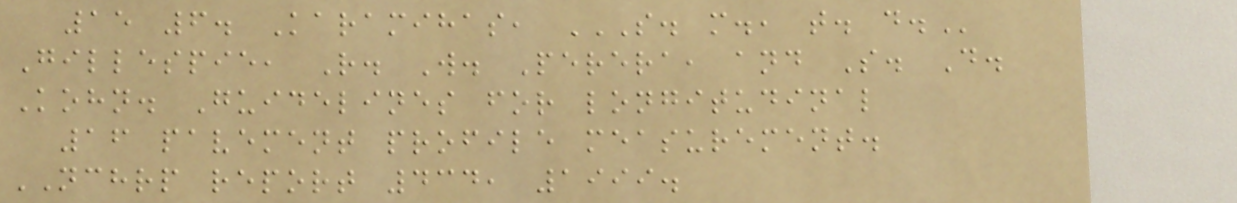15 6. Karamihas, S. M., T. D.
Gillespie, R. W. Perera, and S. D.
Kohn. Guidelines for longitudinal
16 pavement profile measurement.
NCHRP report 434, 1999.
